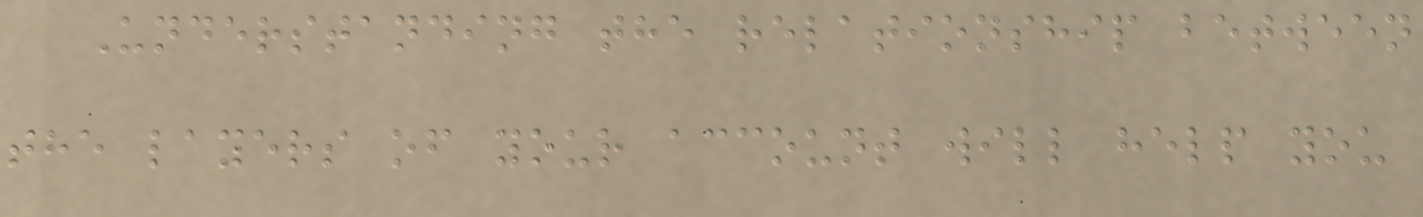Understanding the relationship between
the layers of your account will help you
